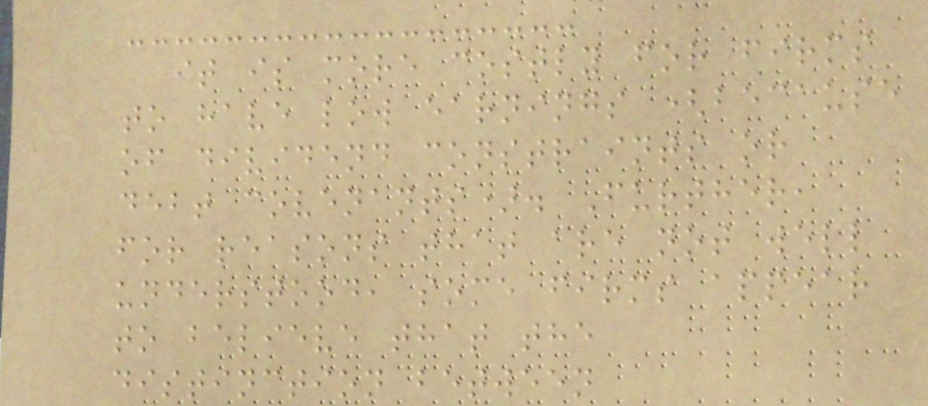it is more costly for firms
to have low earnings (because
of dividend constraints or
debt covenants). Further,
for reasons that are not well
understood, some firms appear
to believe that the
distinction between
